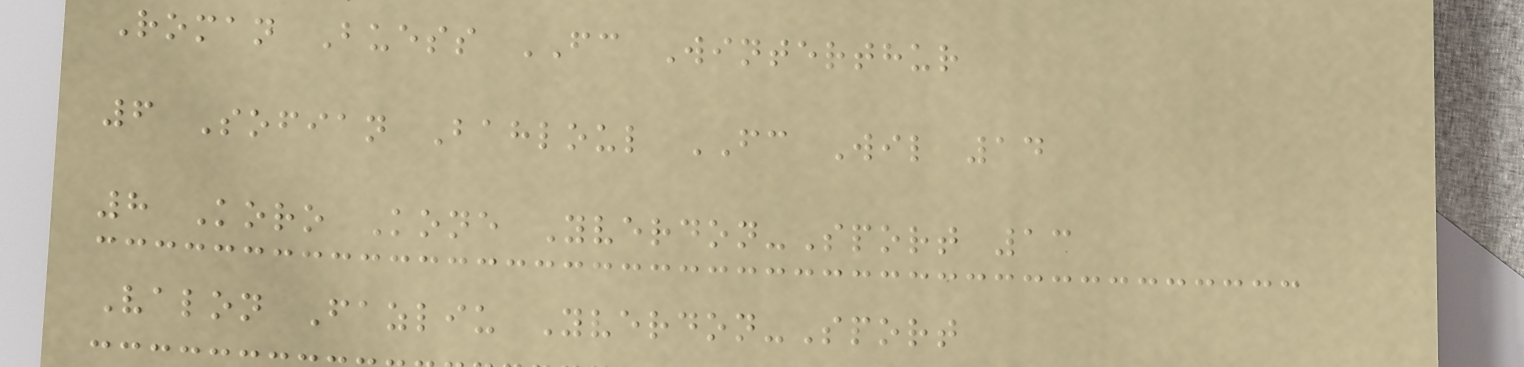Roman Buess FC Winterthur
6 Sofian Bahloul FC Wil 14
8 Koro Kone Yverdon-Sport 13
Valon Fazliu Yverdon-Sport
